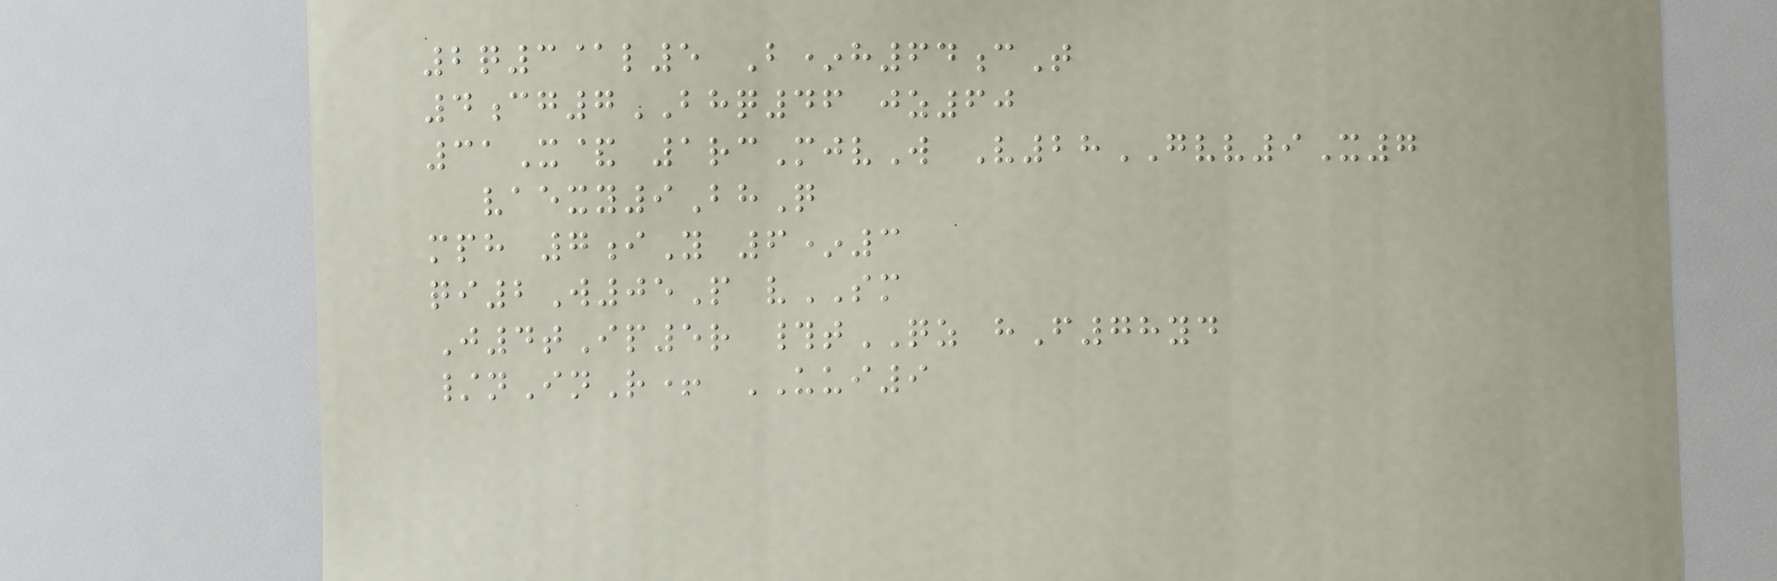2q3@l5 B*h64cT
4cg7BHQ46 jz60
31X& 1rcMjvW V28GVV9X7
vaexy9BhQ
mph 7iY 6*3
qi2W05P vSM
J4tIp5r #tQZ hF78yd
/nInR+ UUI9
